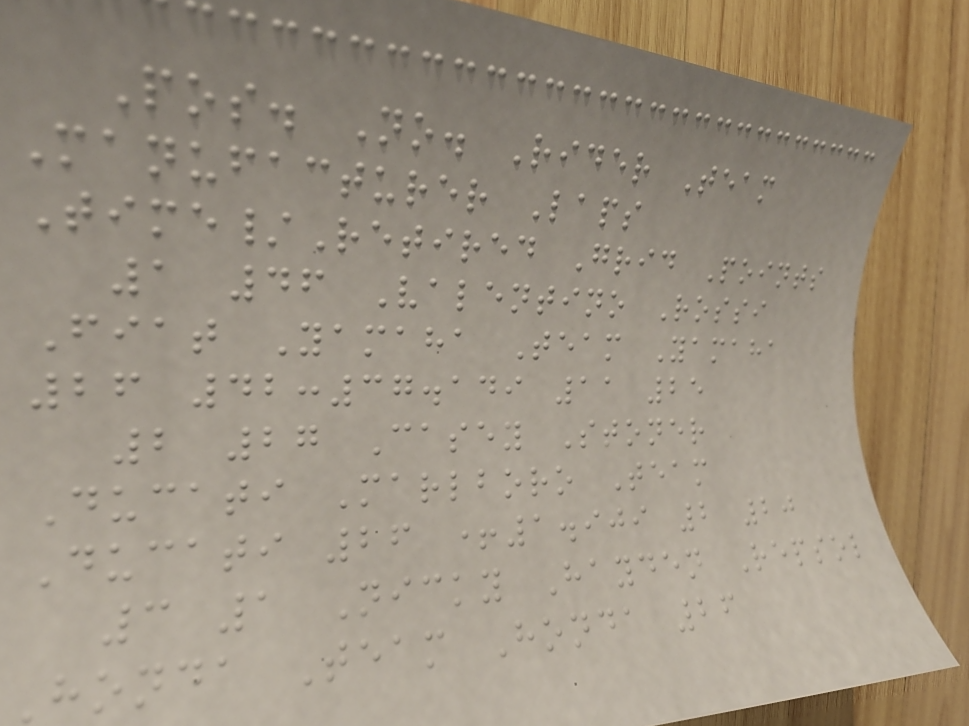Pos. No. Rider Team
Manufacturer Laps
Time/Retired Grid Points
1 46 Valentino Rossi
Fiat Yamaha Team Yamaha
26 42:37.149 11 25
2 27 Casey Stoner
Ducati Marlboro Team
Ducati 26 +1.909 2 20
3 1 Nicky Hayden Repsol
Honda Team Honda 26
